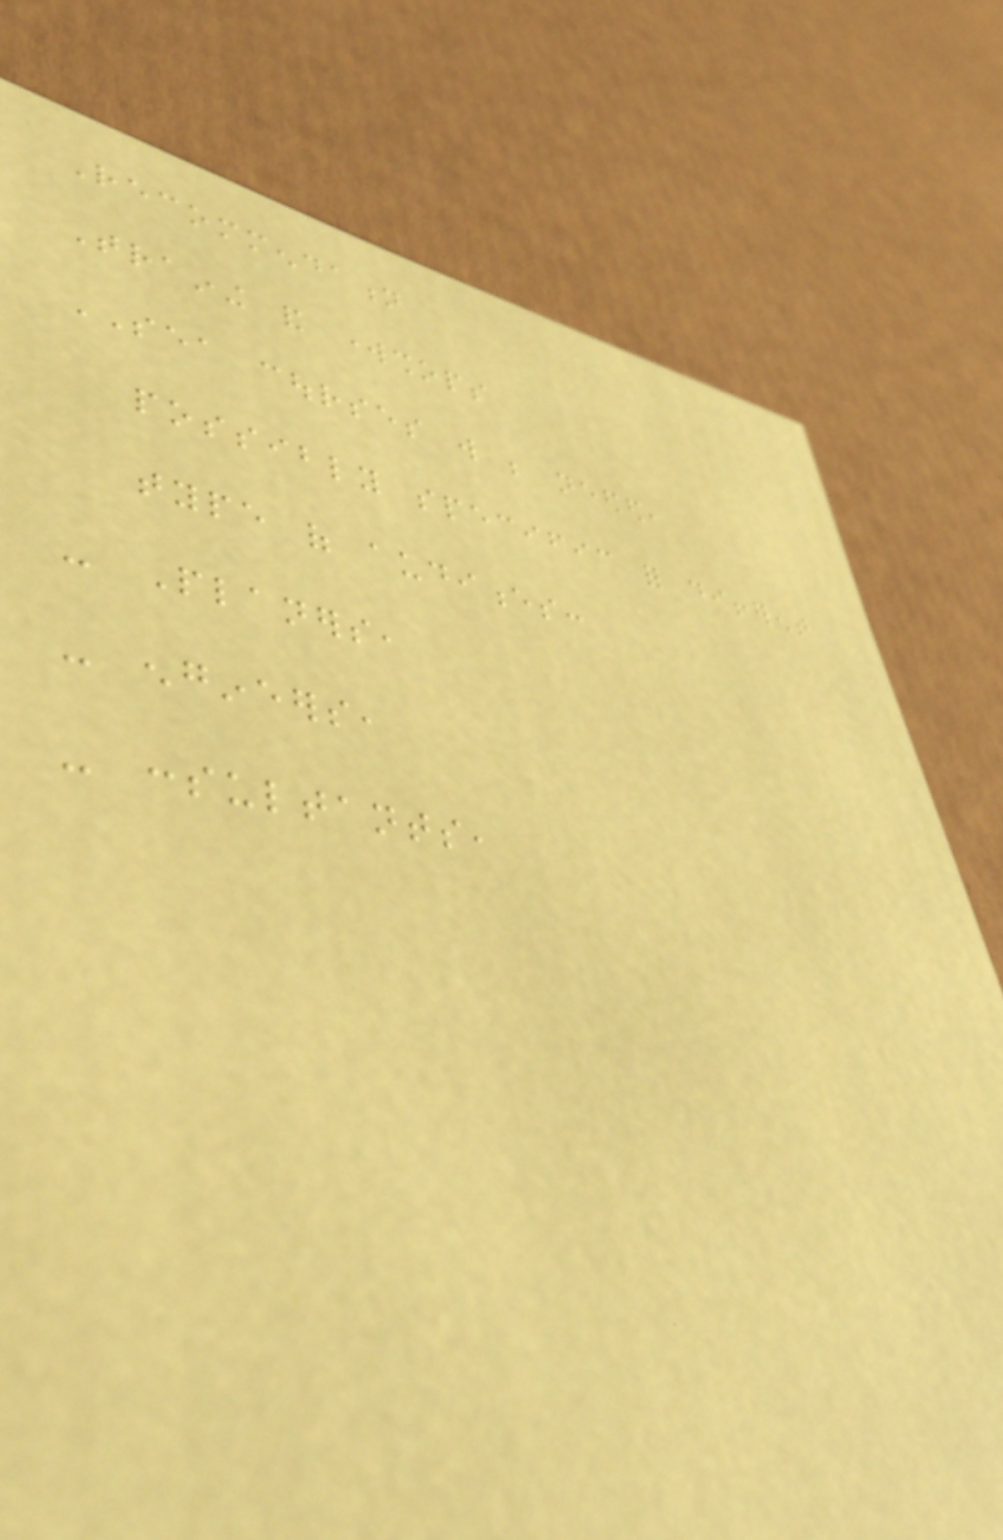Recommendation
Training and workshops
SEA courses will be needed,
possibly specific for different
type of audiences:
- Planers,
- engineers,
- consultants,
